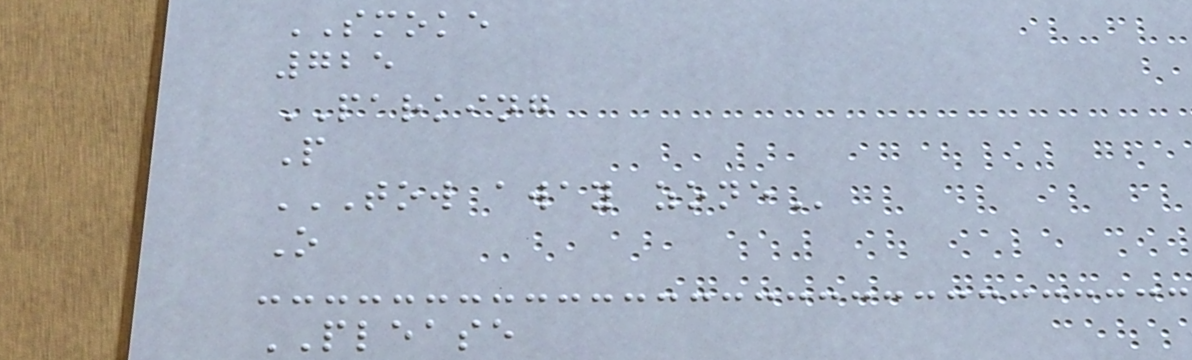SMOKE
725
PARKING
P
TOW AWAY ZONE
O
PLEASE
